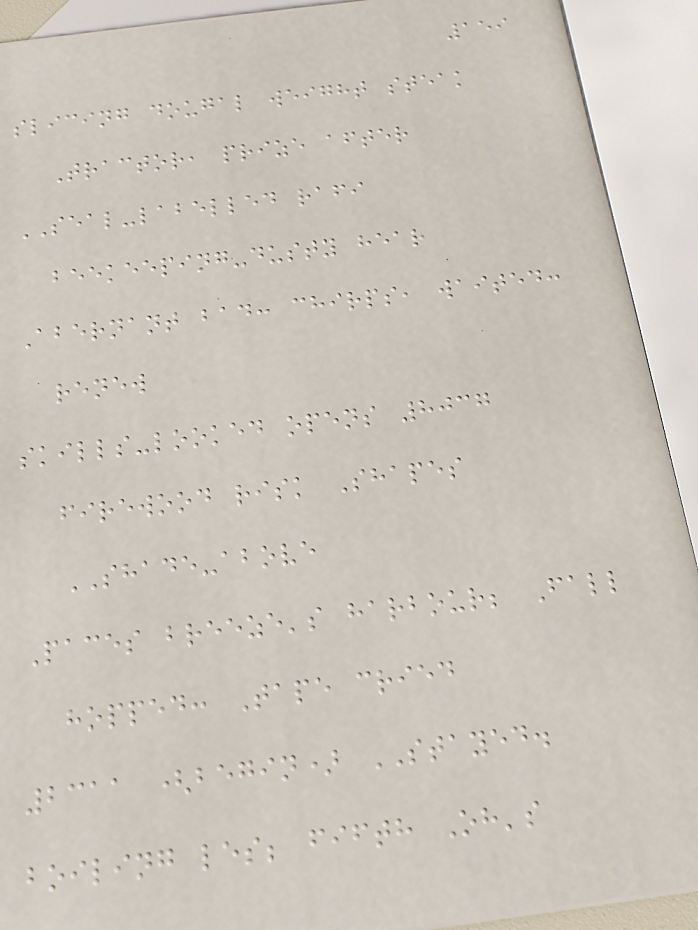159
slicing dougal weight steak
Tractor, prize after
SEAL-labelled rafi
beekeeping-dusty hear
Abernant bad: chirps, waited:
renew
skills-looked opens 8037
firewood risk Shapes
SHADE-above
Paces breeze's harbour; Fall
hopped: Tape cried
2311 (begin) STAYED.
boiling les; fifth Oh's
